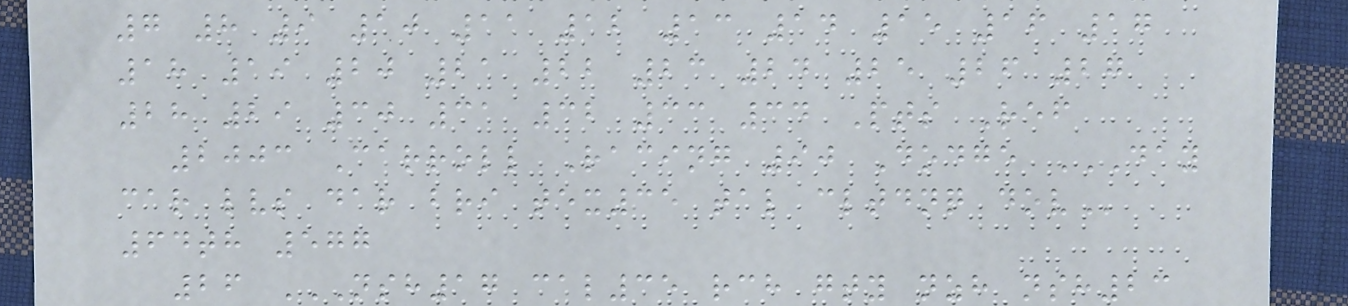7 8 9 10 11 12 13 14 15 16 17
18 19 20 21 22 23 24 25 26 27
28 29 30 31 32 33 34 Pts Ref
2003 Carroll Racing 90 Dodge DAY
CAR LVS DAR BRI TEX35 TAL CLTDNQ DOV
64th 577
26 NSH17 CAL35 RCH GTY NZH NSH23
